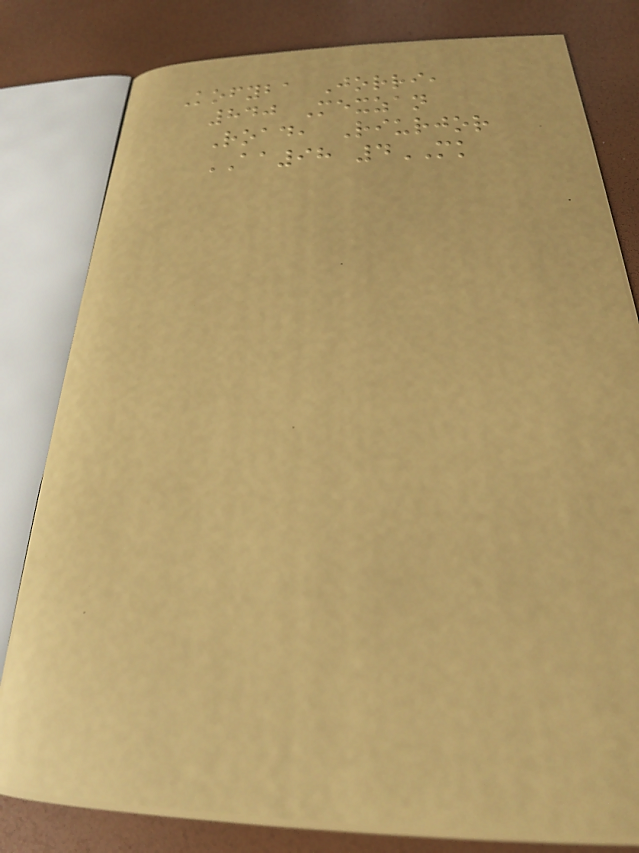Kofyba Jorri,
840 Mexzan
Road, Riurjor
AA98 4MK
